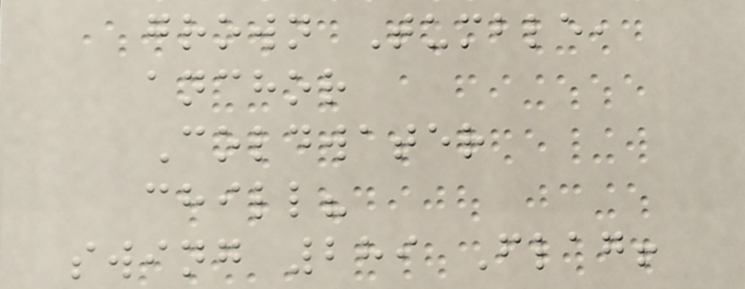grown Tumble,
anchor
Coldwater
chill?
swing 289 Flag!
